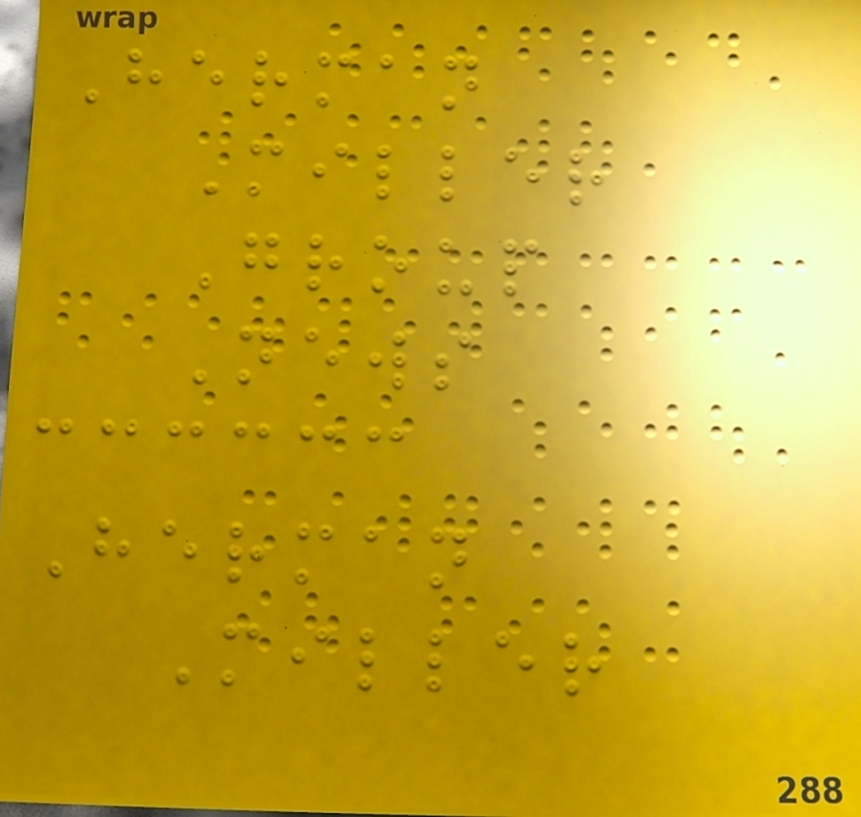Herman
Miller
Group
News
Herman
Miller
